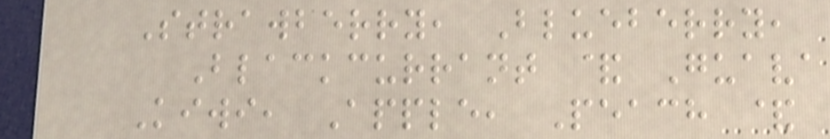Strawberry, Blueberry,
Blackcurrant & Guava
Kiwi, Apple, Peach &
